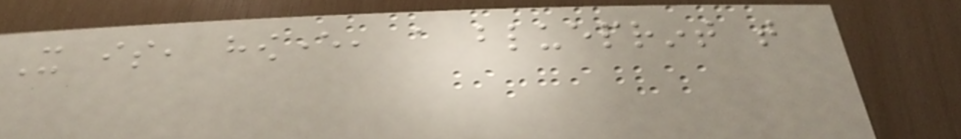It is, however, a blueprint that
